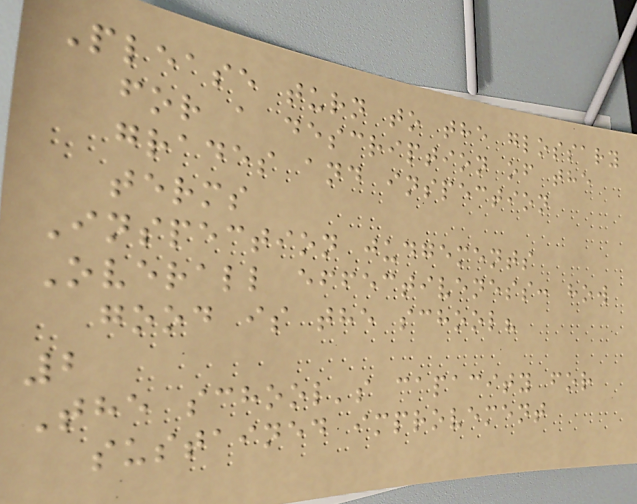Please turn to the glossary
for a description of the
grades and inspection
terms
Inspection judgements
Overall effectiveness: how
good is the school?
2
The school's capacity for
sustained improvement
